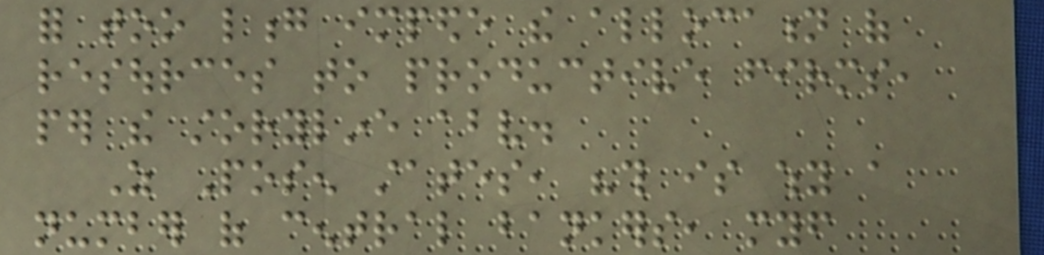for too long impede the allocation of
resources to productive firms,
per the storyline above.
As Posen states, "this is why a
number of central bankers, myself
